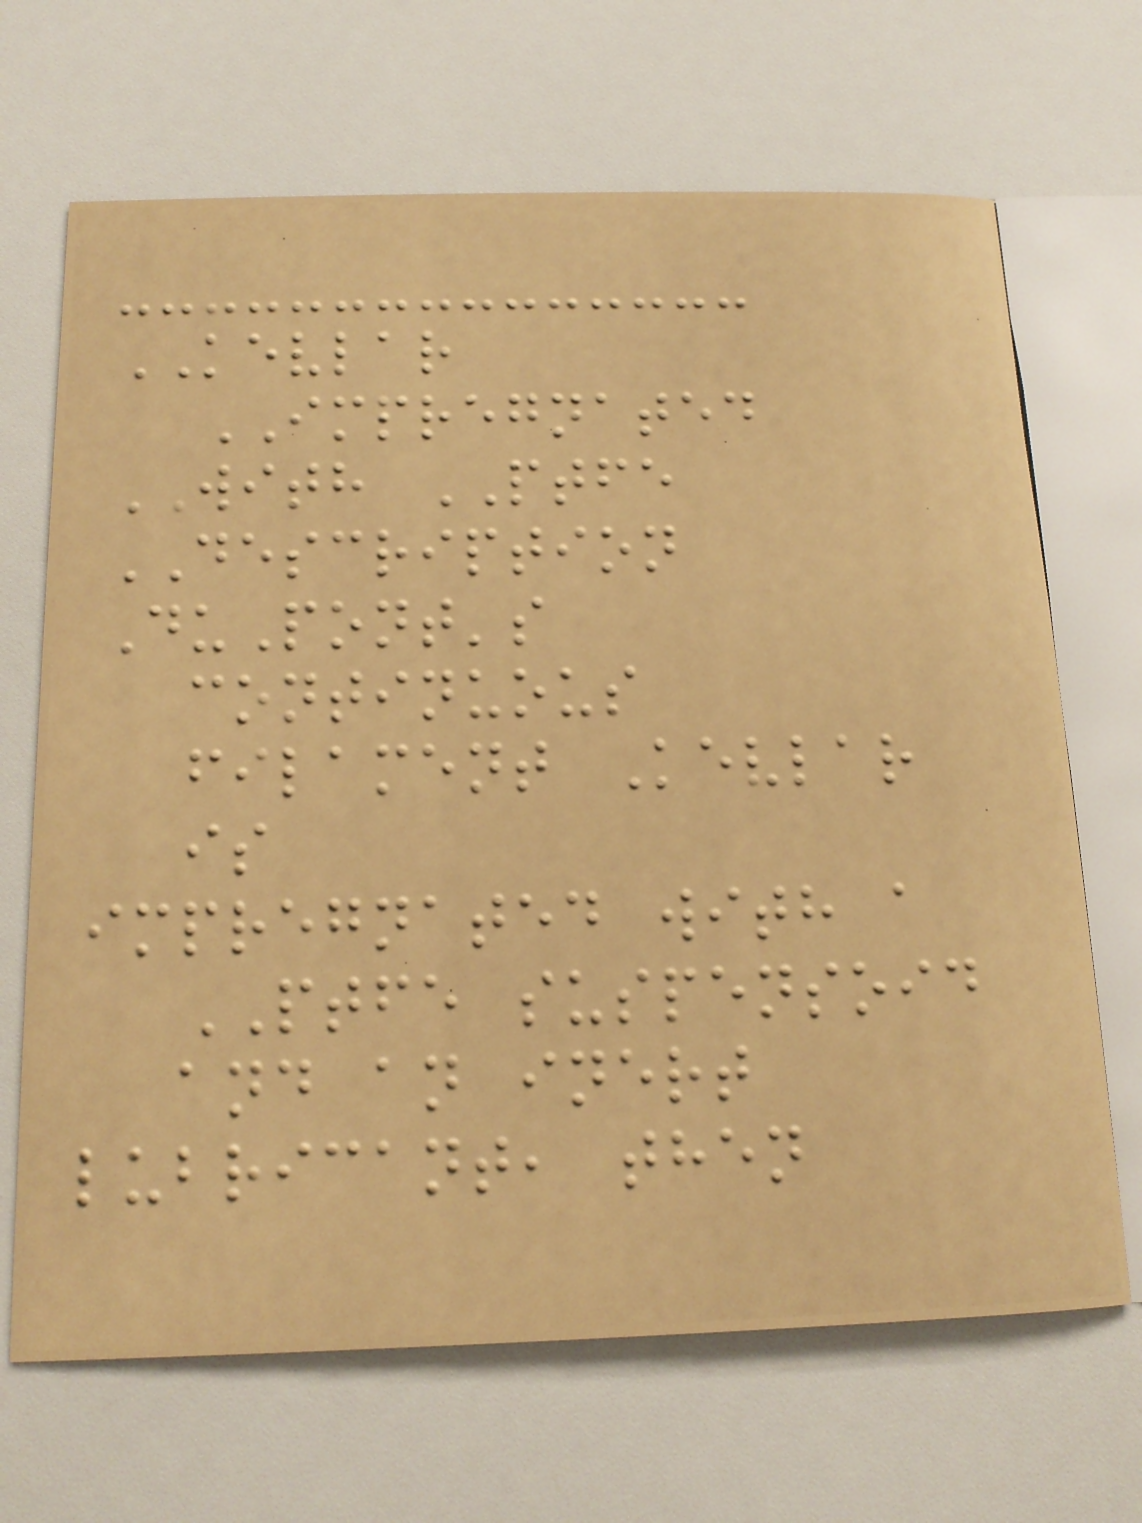KEVLAR
IMPREGNATED
WITH PTFE
DESCRIPTION
DuPont's
continuous
filament Kevlar
is
impregnated with a
PTFE suspensoid
and an inert
lubricant, then
